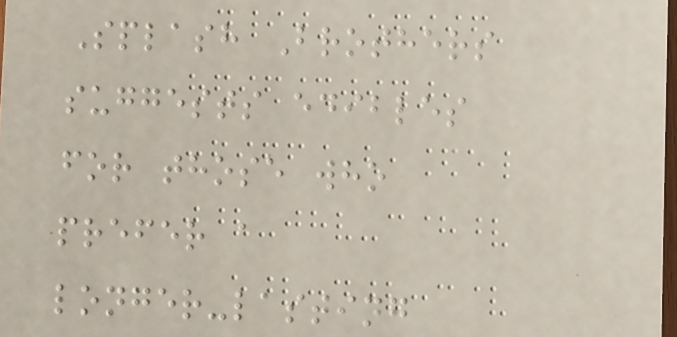Splash Brothers
suggests edibles
for those who
prefer a
longer-lasting
